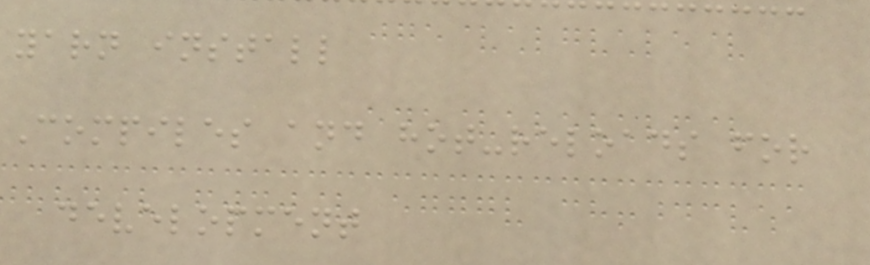yarn install
Compiles and hot-reloads for
development
